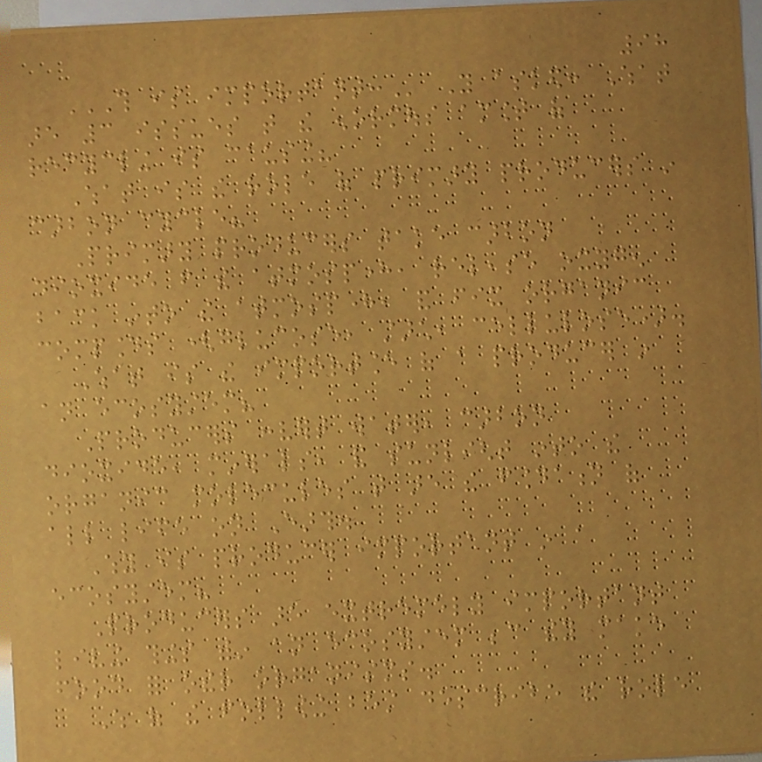98
THIS IS IMPORTANT: You asked: What
are 3 issues that the enormous amount of
recycling is causing?
What is the role of primary producers in
carbon cycle?
Primary producers take carbon
dioxide from the atmosphere, release oxygen
back into the atmosphere, and fix organic
compounds (glucose, starch, cellulose).
What is the importance of a producer in
an ecosystem?
Producers convert water, carbon
dioxide, minerals, and sunlight into the
organic molecules that are the foundation of
all life on Earth.
Why is producer important in a
ecosystem?
Producers are extremely important
living things within an ecosystem because they make
food for other organisms.
Which of the following best describe the role
